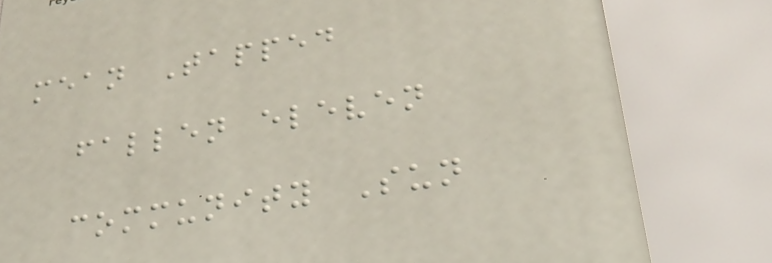mean Tapped
fallen eleven
community Sun
